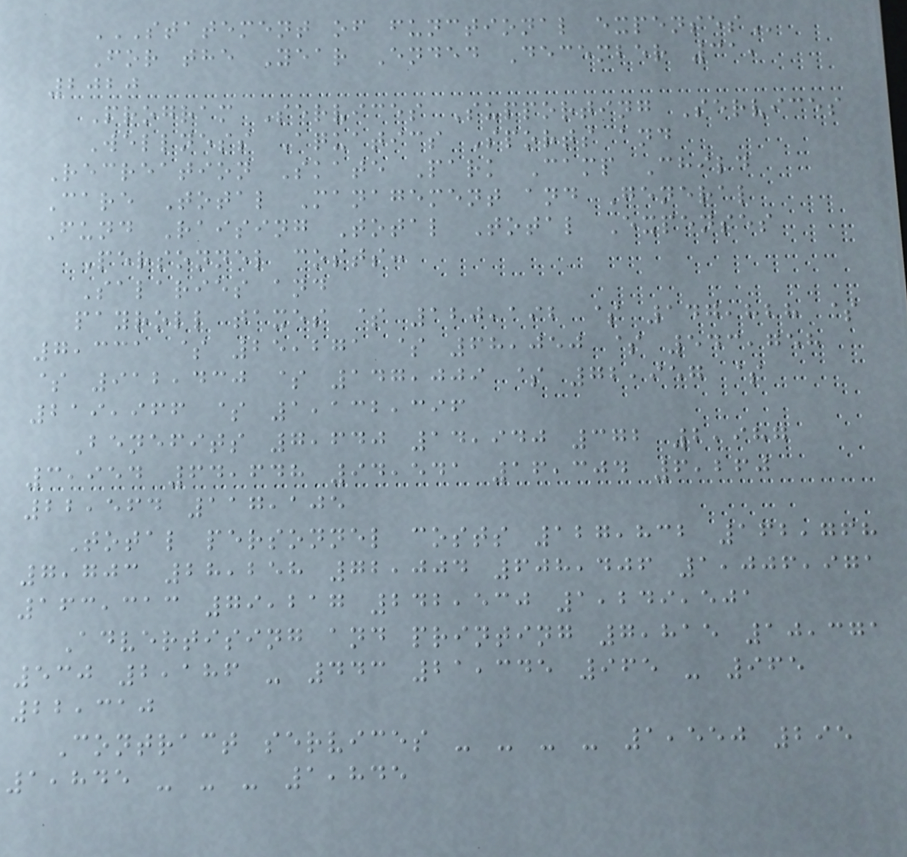STATEMENT OF FUNCTIONAL EXPENSES
For the Year Ended December 31,
2020
Program Services Supporting Services
Wellness Aquatics Sports and
Recreation Skate Park Camp Child
Care Total Management and General
Fund Raising Total Total Expenses
Personnel costs:
Salaries and
payroll taxes $ 120,192 $ 147,828 $
7,331 $ 25,271 $ 68,050 $ 543,758
$ 912,430 $ 147,009 $ 72,957 $
219,966 $ 1,132,396
Benefits 7,640 14,940 372 2,987
3,954 64,648 94,541 16,304 6,260
22,564 117,105
Total personnel costs 127,832 162,768
7,703 28,258 72,004 608,406 1,006,971
163,313 79,217 242,530 1,249,501
Advertising and printing 7,815 10,371
530 2,186 - 443 21,345 965 - 965
22,310
Contract services - - - - 1,550 295
1,845 - - - 1,845
